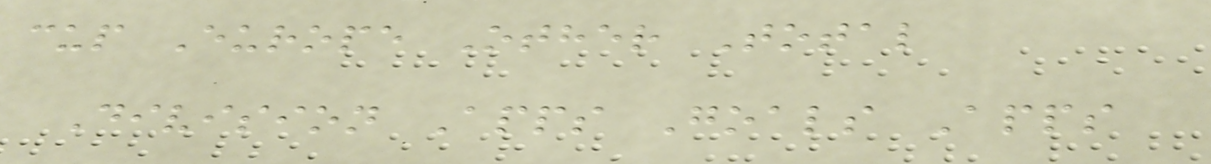cup Europe Other Total
Division Apps Goals Apps
